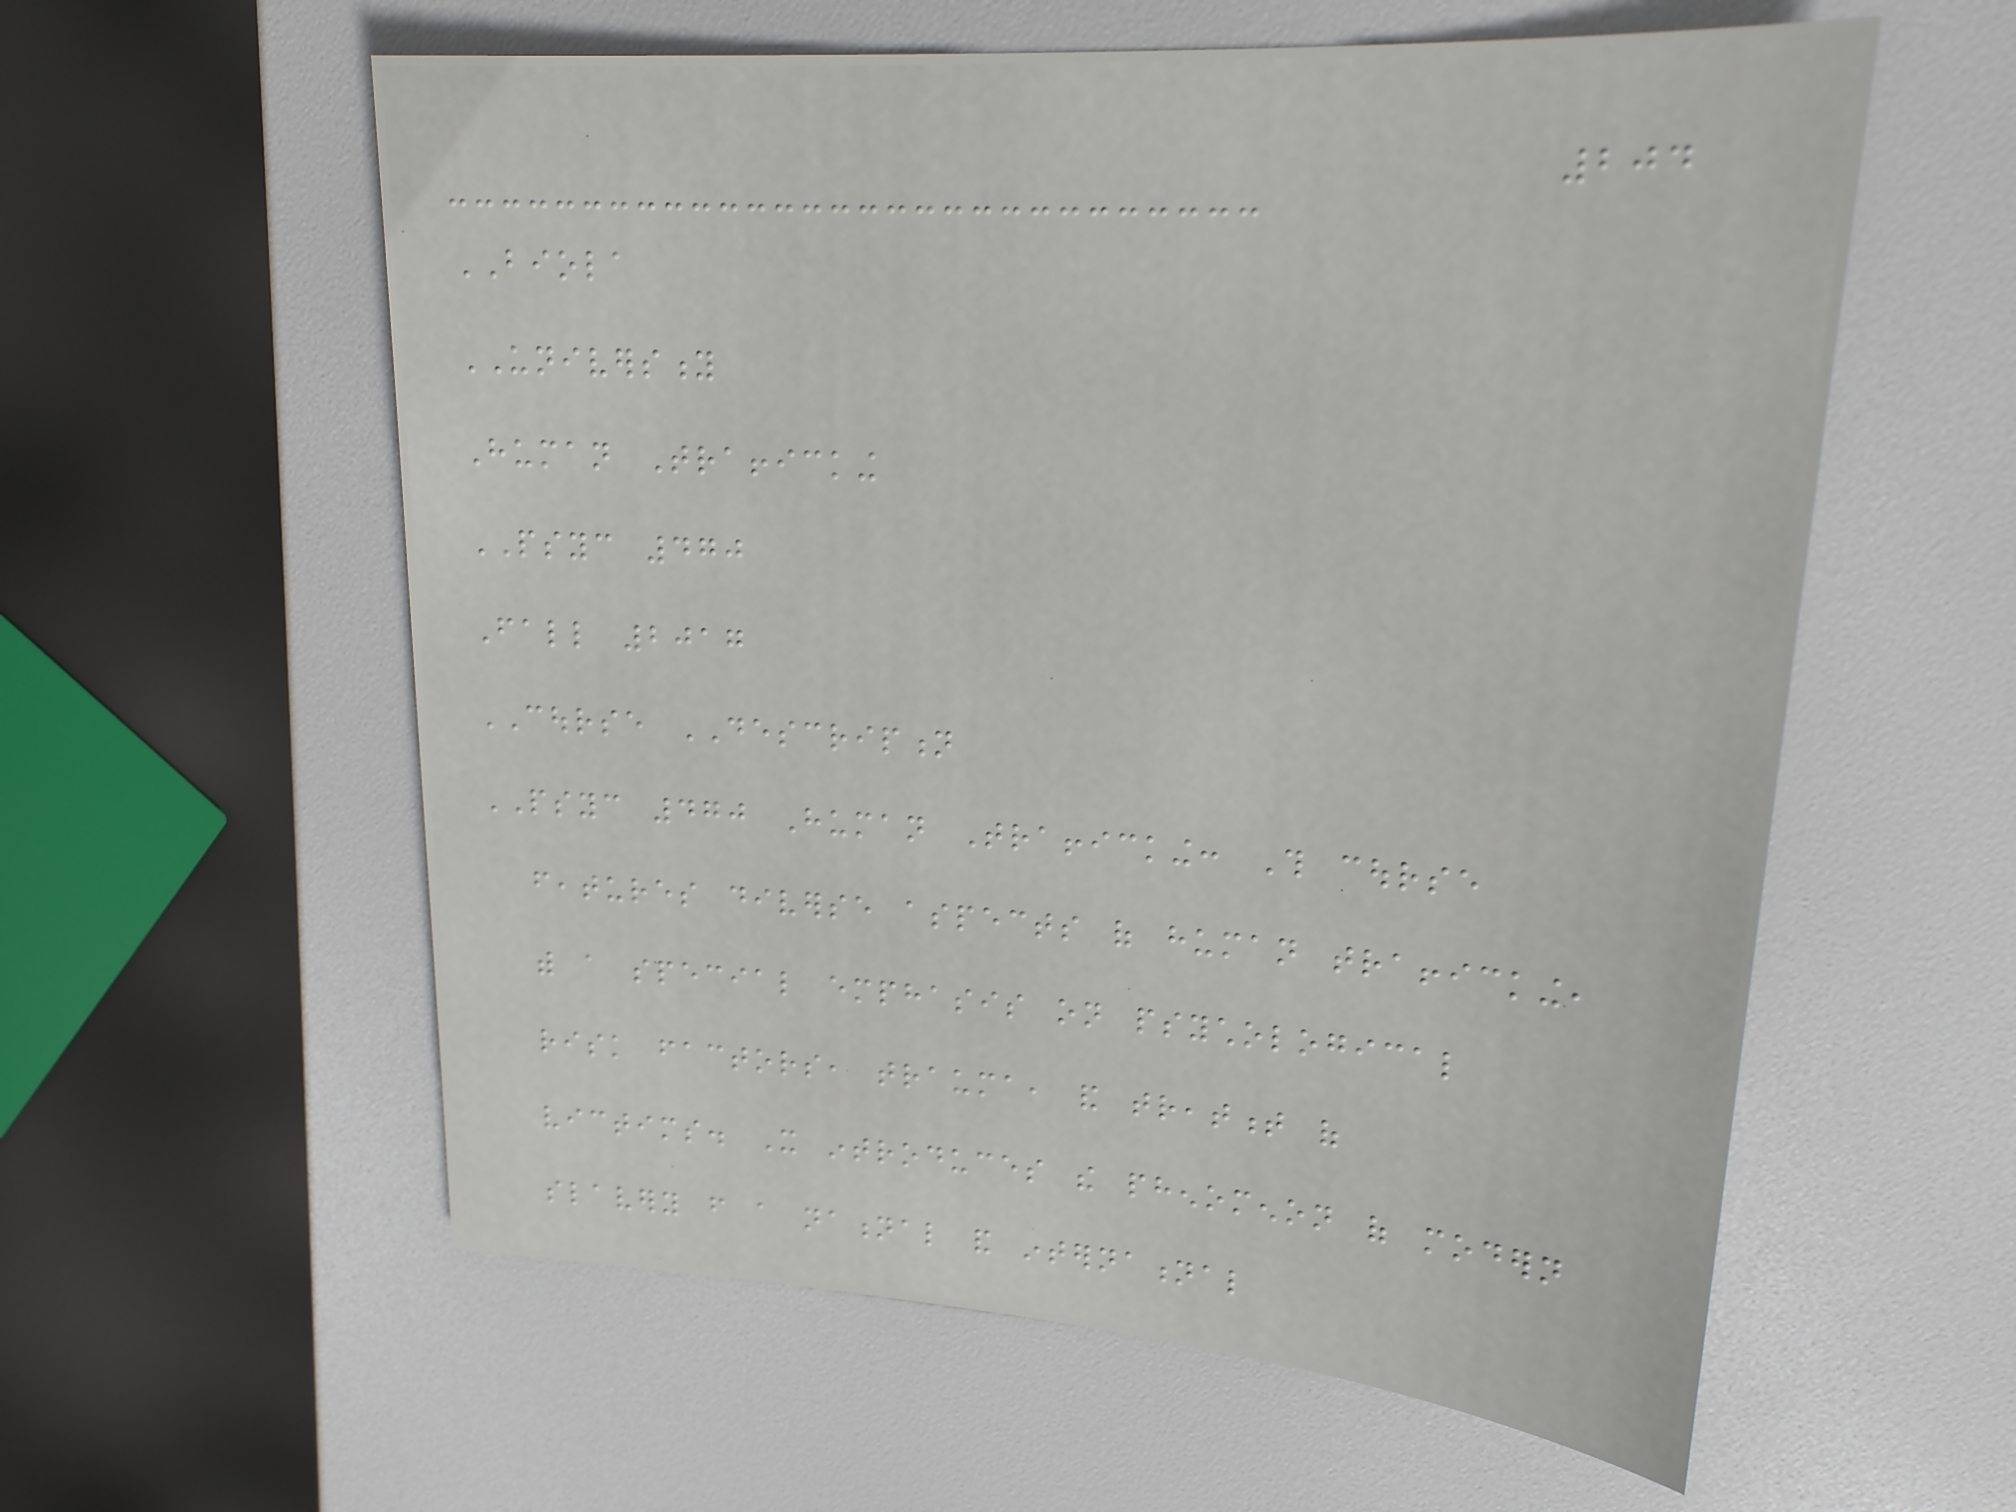204
BIOLA
UNIVERSITY
Human Trafficking
PSYC 470
Fall 2017
COURSE DESCRIPTION
PSYC 470 Human Trafficking: This course
features diverse aspects of human trafficking,
with a special emphasis on psychological
risk factors, trauma, and treatment of
victims. It introduces the phenomenon of modern
slavery from a national and international
